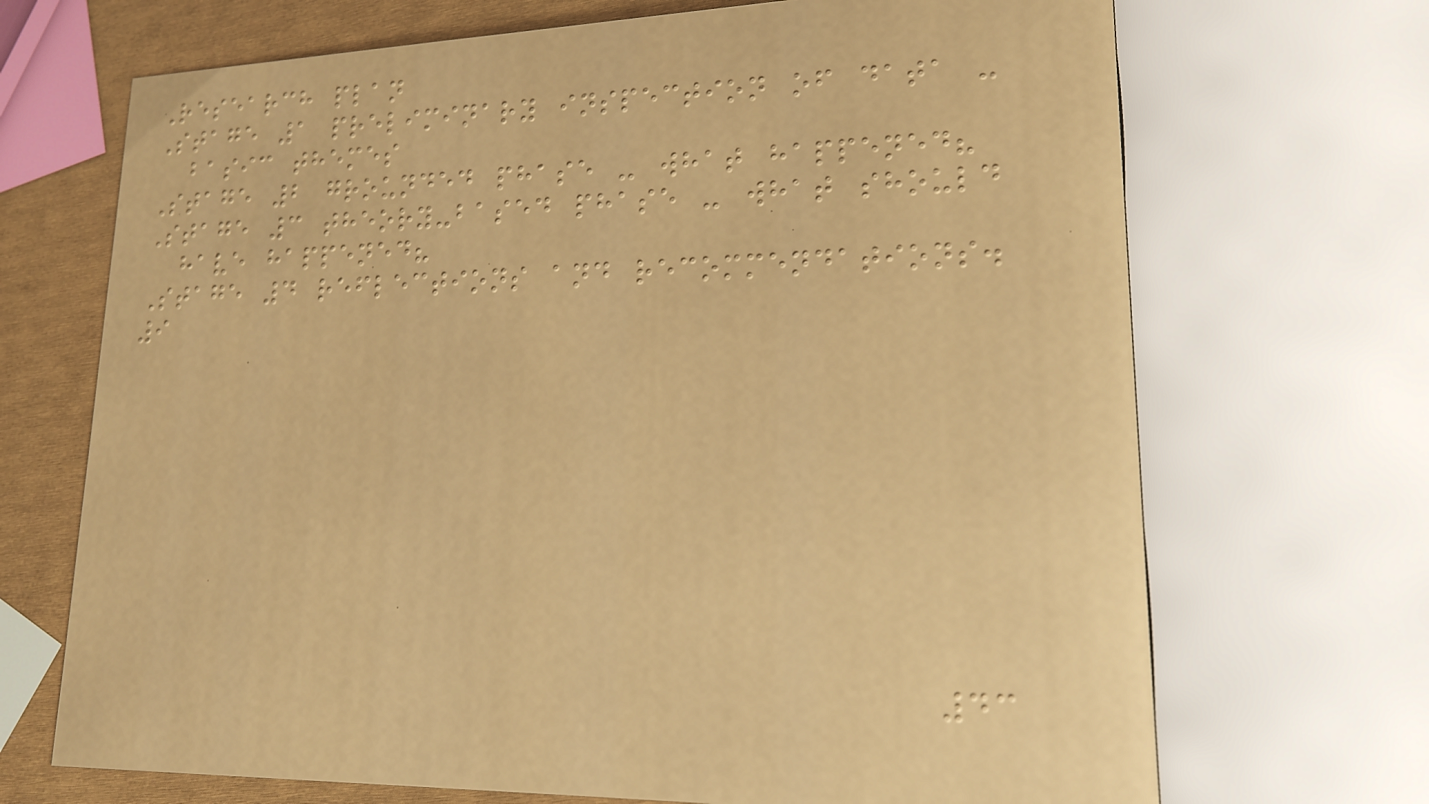Research plan
Stage 1 preliminary inspection of data -
basic themes
Stage 2 grounded phase - what happened?
Stage 3 theory-based phase - what should
have happened?
Stage 4 reflections and recommendations.
9
43
